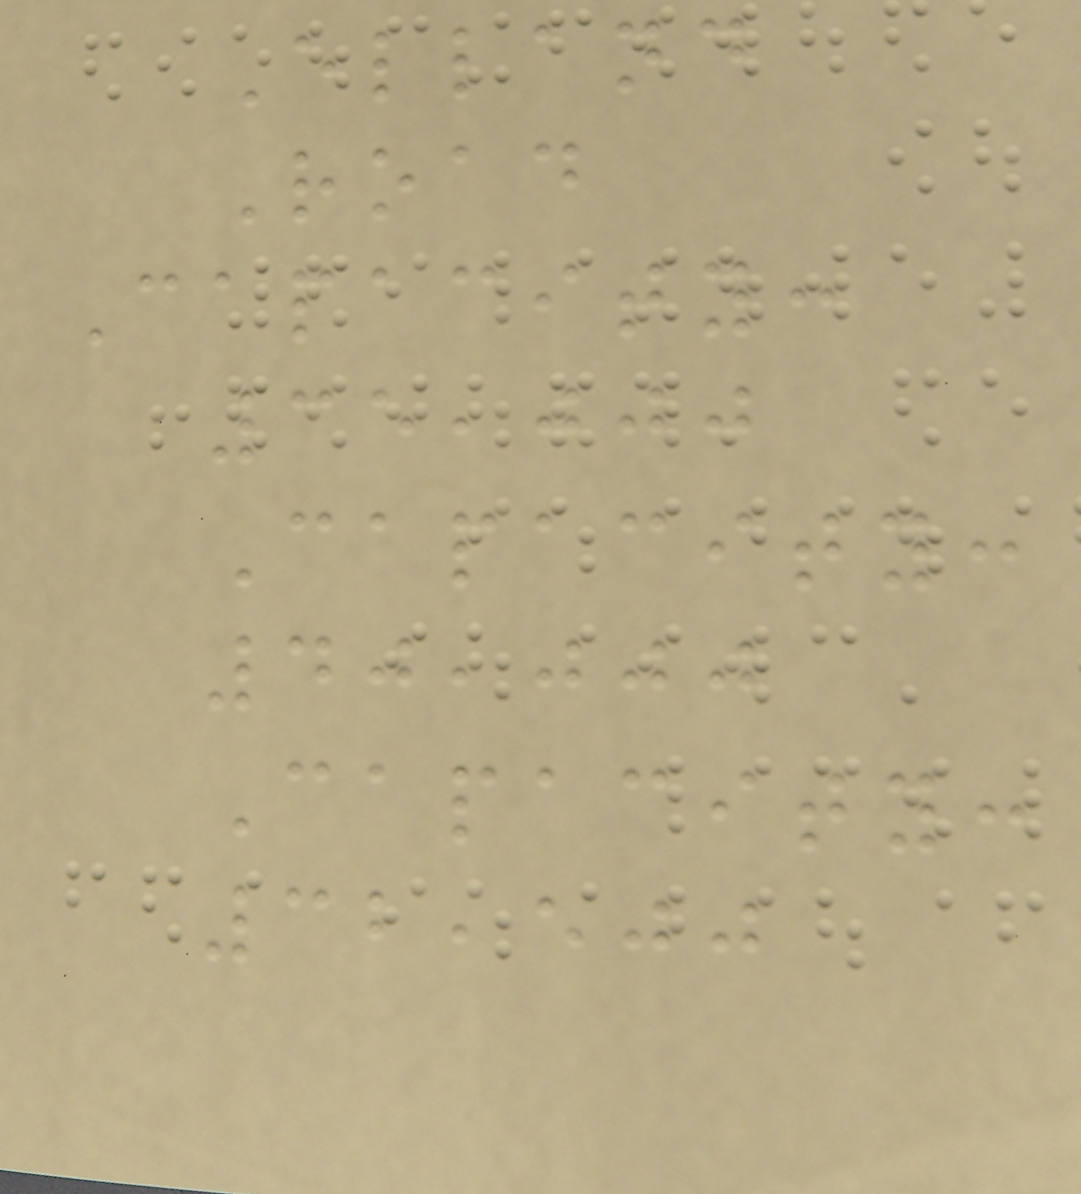Elland
Road
Capacity:
35,000
Capacity:
40,000
Capacity:
32,500
